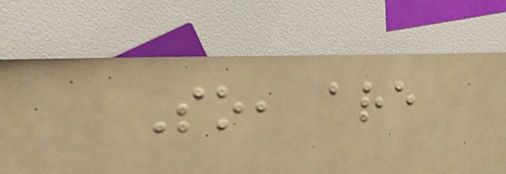So, are
